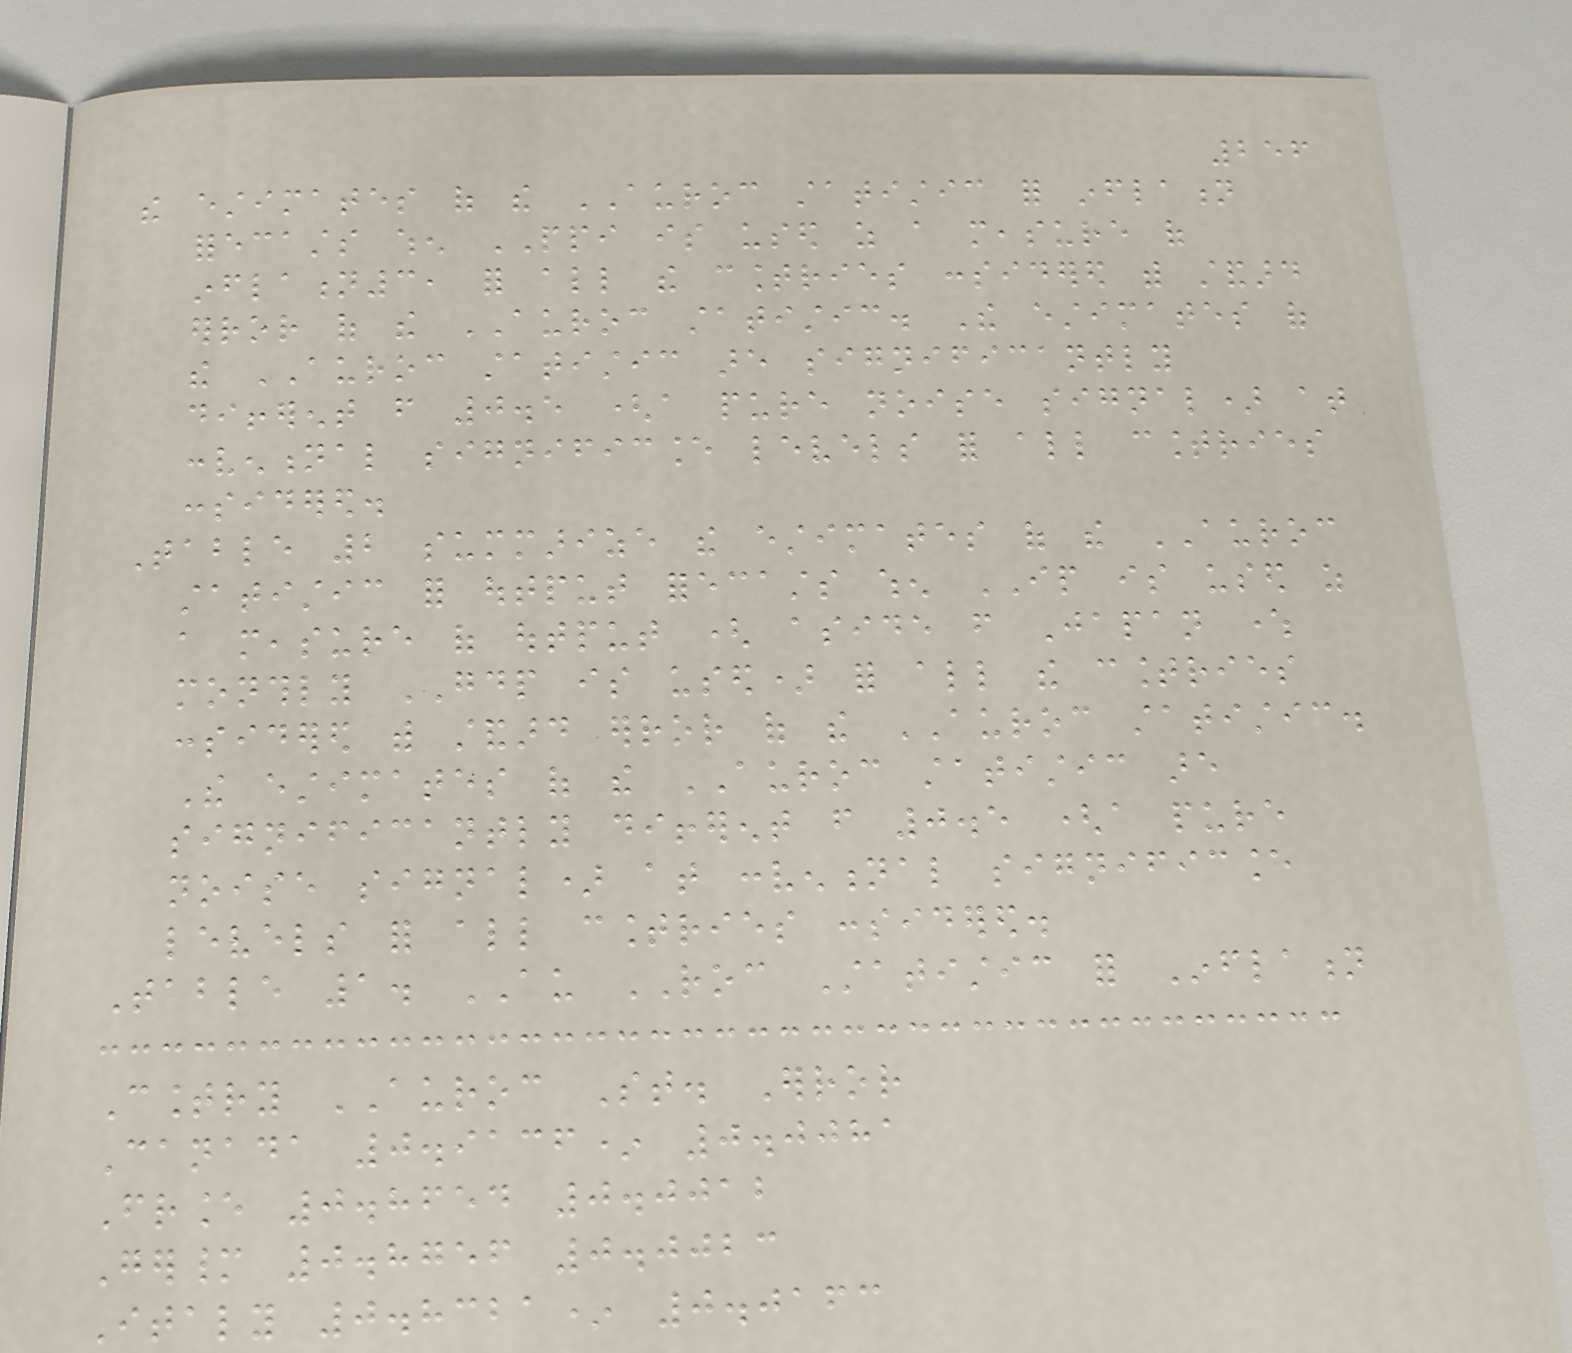256
the estimates of the AUROC statistic for inflation
forecasts when PPI is used as a measure of
inflation3, for all the countries considered with standard
error of the AUROC statistic. The estimates of
the AUROC statistic are significantly
different from 0.5 (a pure noise signal) at
conventional significance levels for all countries
considered.
Table 2 summarize the estimates of the AUROC
statistic for output forecasts when IP is used as
a measure of output ( aside from Japan where
monthly GDP is used) for all the countries
considered with standard error of the AUROC statistic.
The estimates of the AUROC statistic are
significantly different from 0.5 (a pure
noise signal) at conventional significance
levels for all countries considered.
Table 1. AU ROC Statistic for Inflation
Country AUROC St. Error
Canada 0.9136* 0.0081
France 0.8654 0.0012
Germany 0.8756 0.0023
Italy 0.8321* 0.0163
